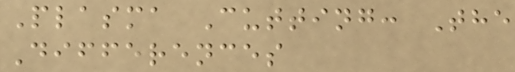Plasma Cutting: The
Differences
